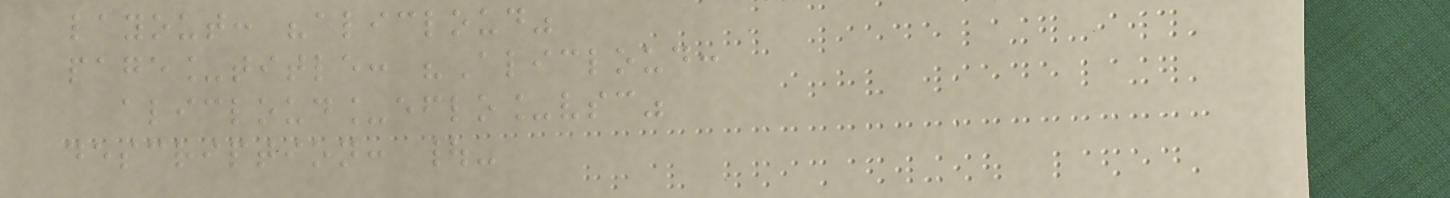layout: "alicloud"
page_title: "Alicloud:
alicloud_eflo_vsc"
description: |-
